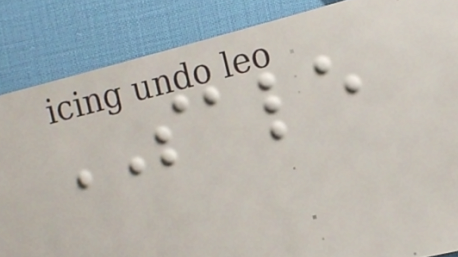SALE
